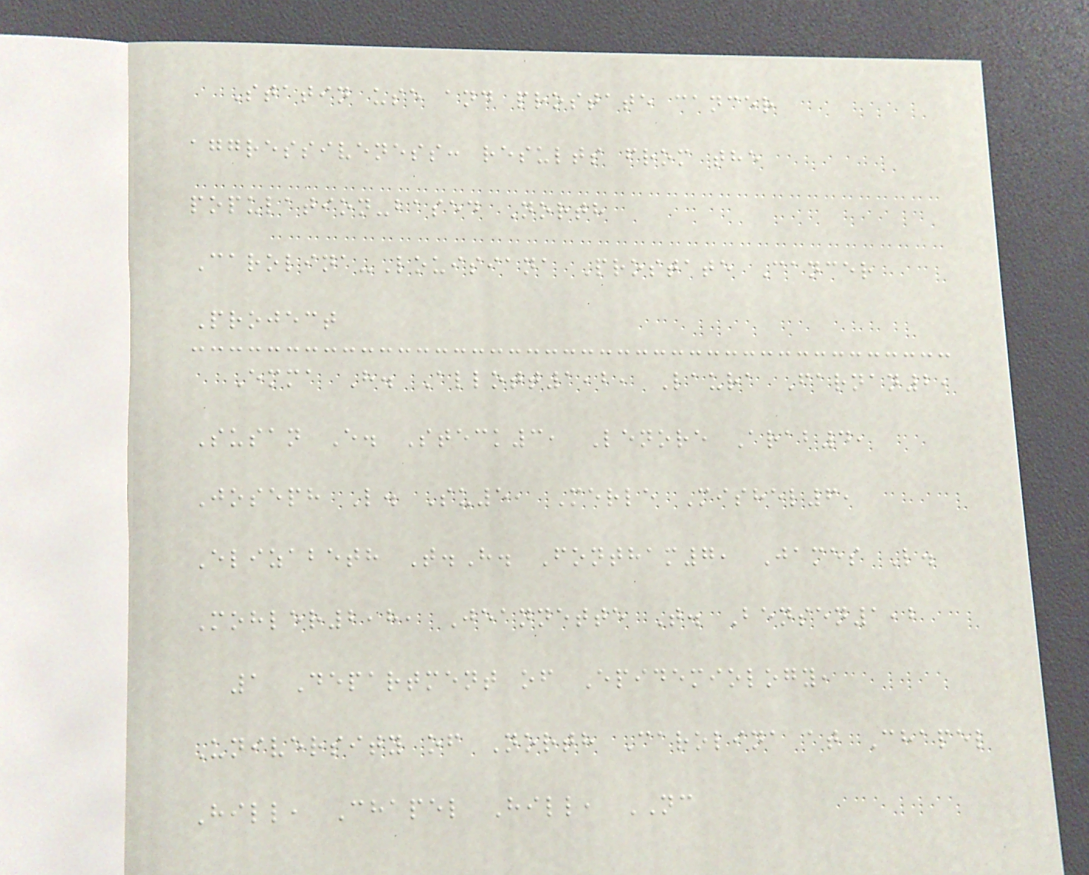Statin use and prostate cancer
aggressiveness: results from the
population-based North
Carolina-Louisiana Prostate Cancer
Project
Emma H. Allott1,2, Laura Farnan2,
Susan E. Steck3, Lenore Arab4,
Joseph L. Su5, Merle Mishel6,
Elizabeth T.H. Fontham7, James L.
Mohler2,8, Jeannette T. Bensen1,2
1 Department of Epidemiology,
University of North Carolina at Chapel
Hill, Chapel Hill, NC
